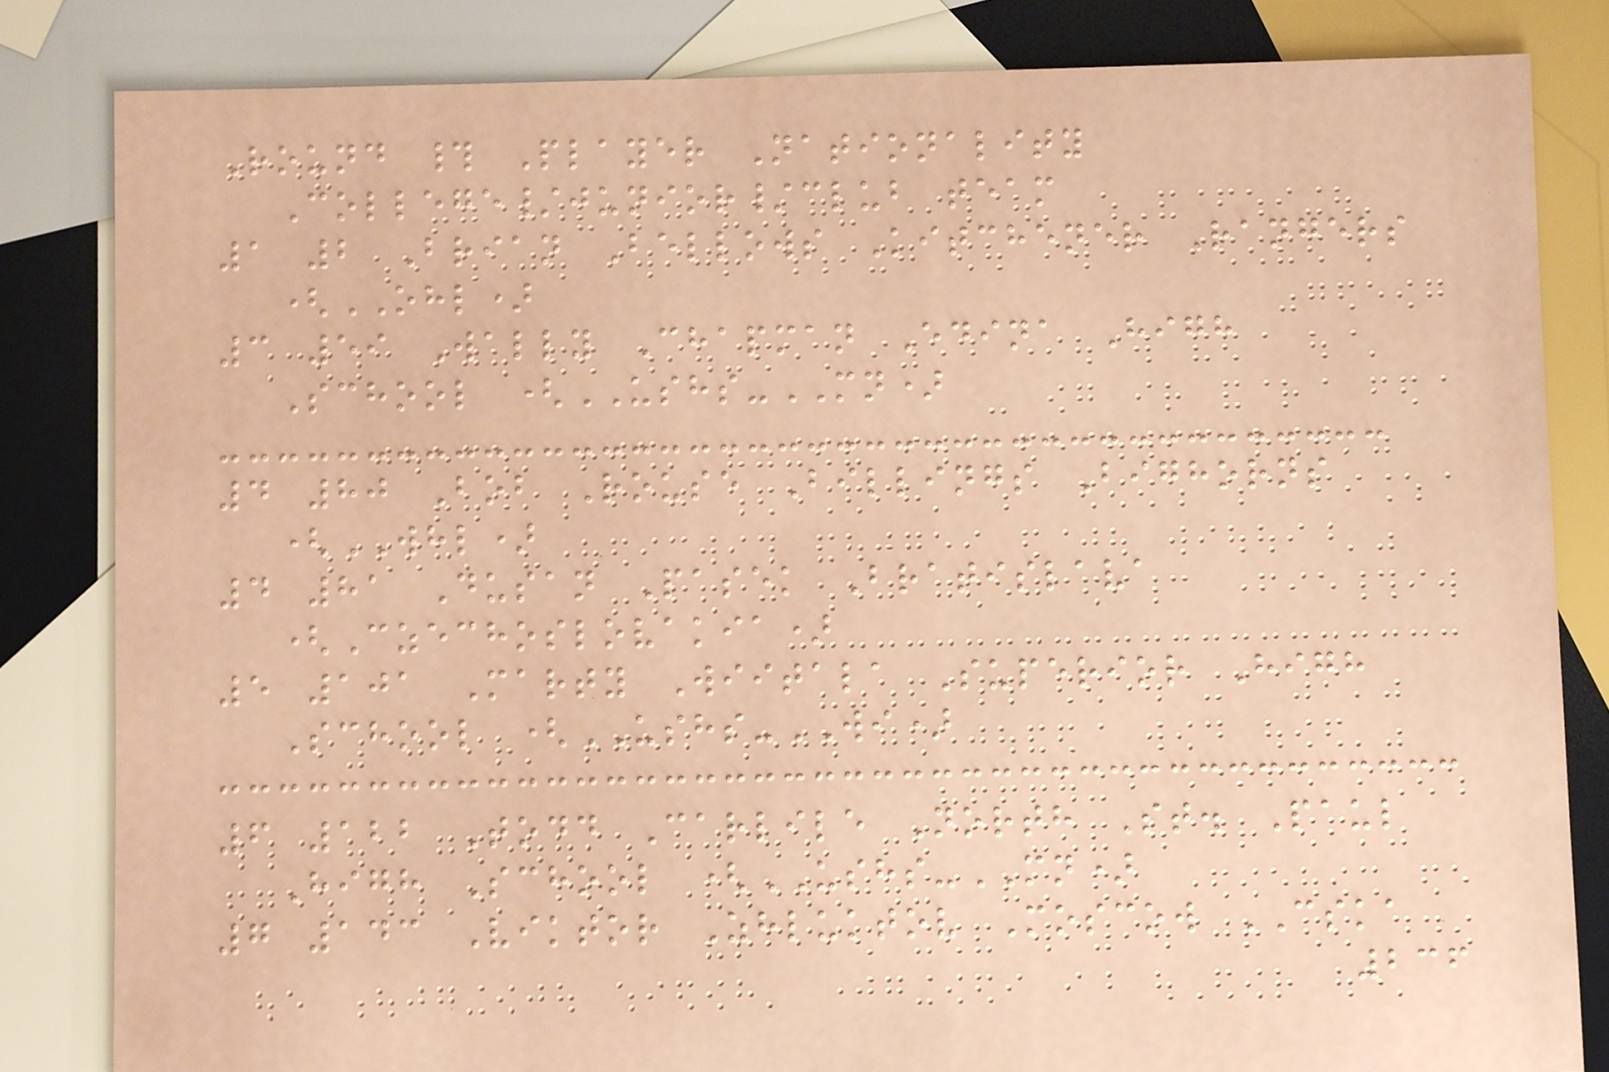Round # Player Nationality
College/junior/club team
1 2 Brian Bellows Kitchener Rangers
(OHL)
3 59 Wally Chapman Edina High
School (USHS-MN)
4 80 Bob Rouse Billings Bighorns
(WHL)
4 81 Dusan Pasek Bratislava
(Czechoslovakia)
5 101 Marty Wiitala Superior High
School (USHS-WI)
6 122 Todd Carlile North St. Paul
High School (USHS-MN)
7 143 Viktor Zhluktov Moscow CSKA
236
